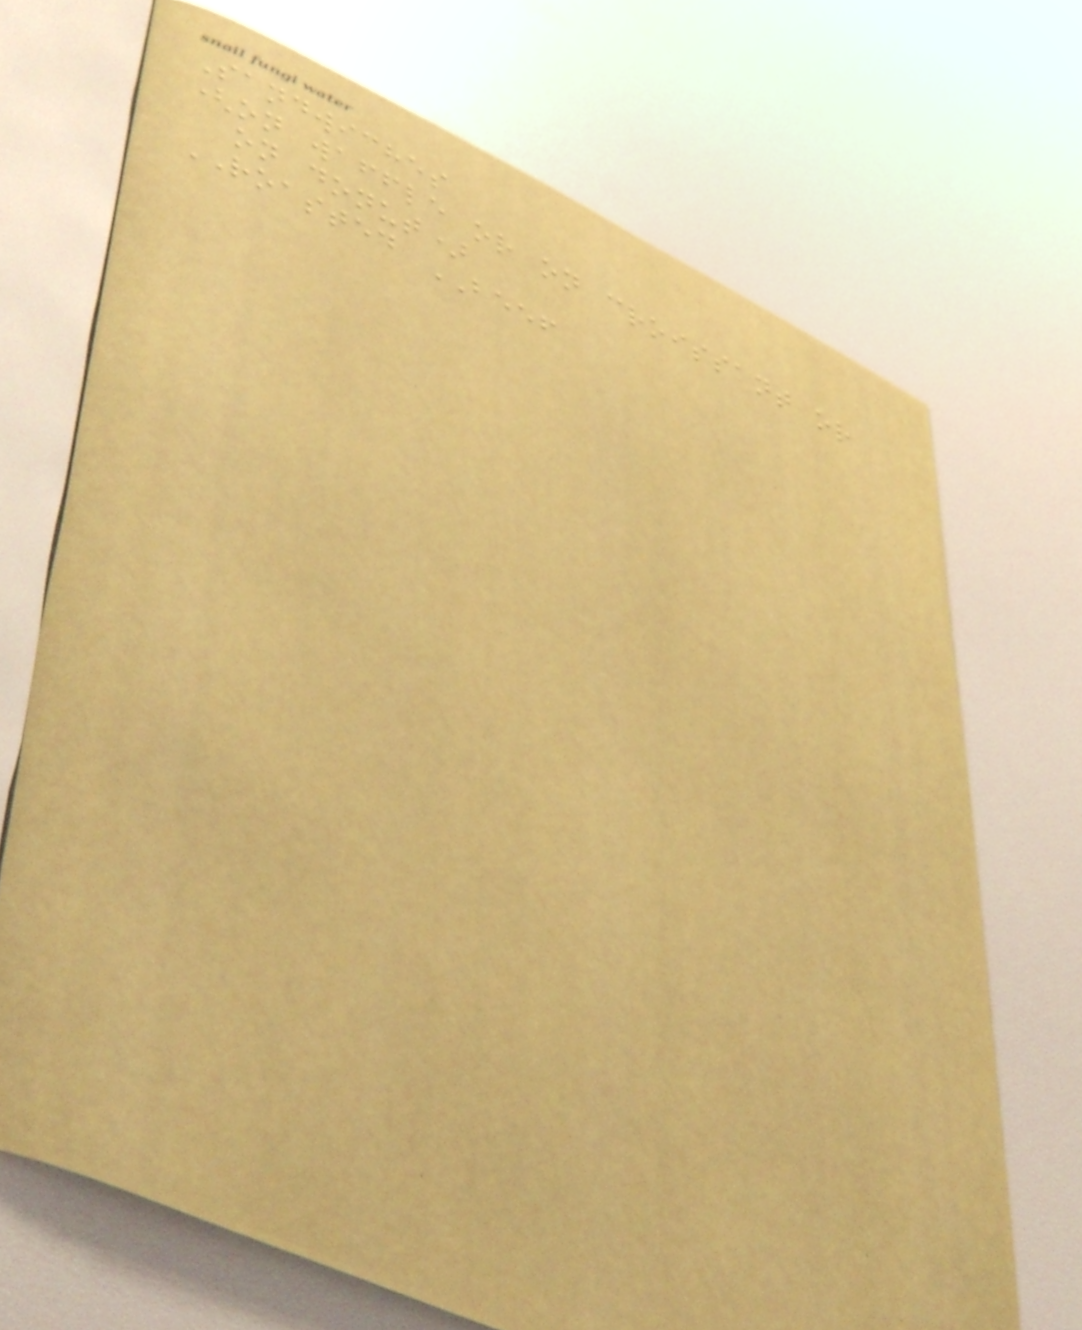Sandwiches
(on waffle or on croissant or
on donut)
ROASTED BEEF
